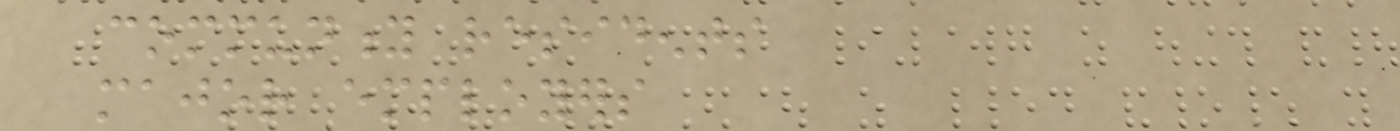community residents
major employers
